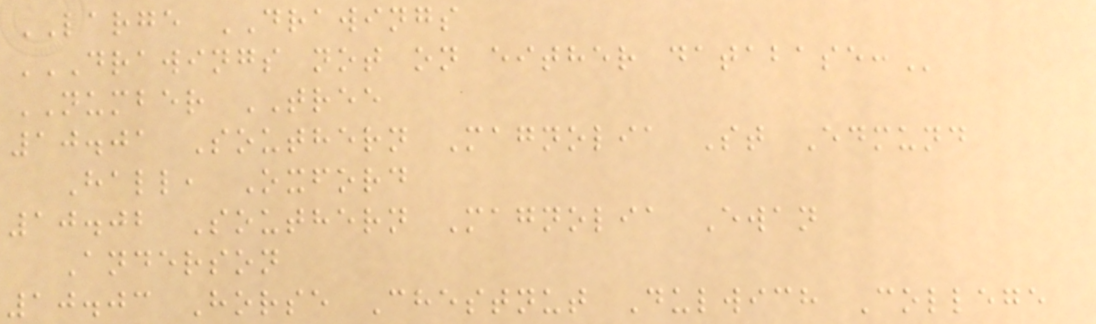LARGE DRAWINGS
DRAWINGS NOT ON EITHER DATABASE:
NUMBER TREE
10.01 Southern Magnolia St Edmund
Hall, Oxford
10.02 Southern Magnolia Ewan
Anderson
10.03 Horse Chestnut Dulwich College
